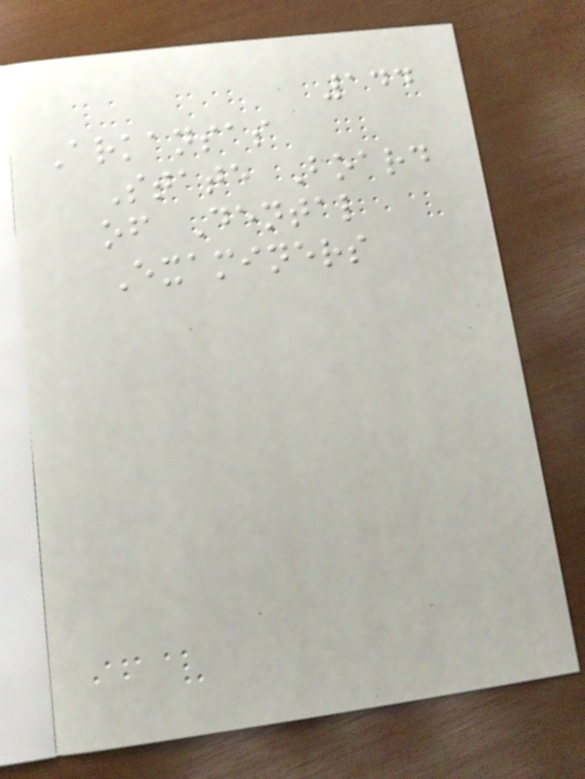144
Arkansas
State Board
of Dental
Examiners
